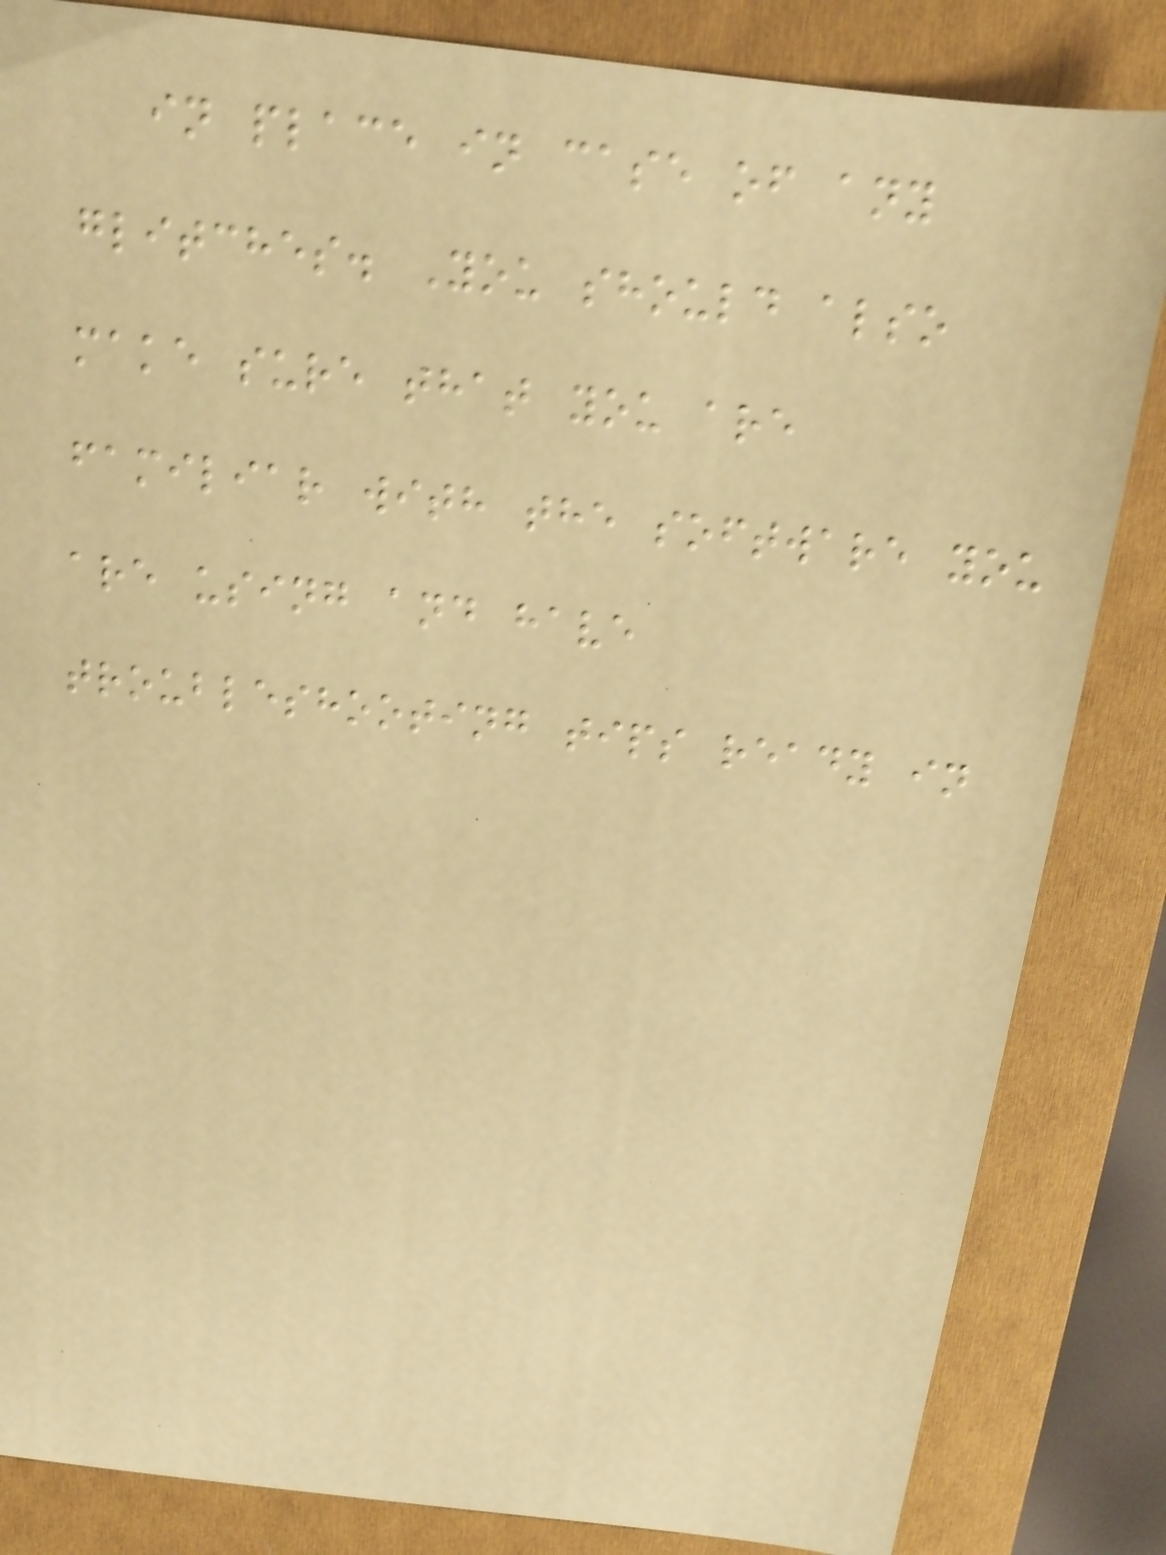in place in case of any
glitches. You should also
make sure that you are
familiar with the software you
are using and have
troubleshooting tips ready in
